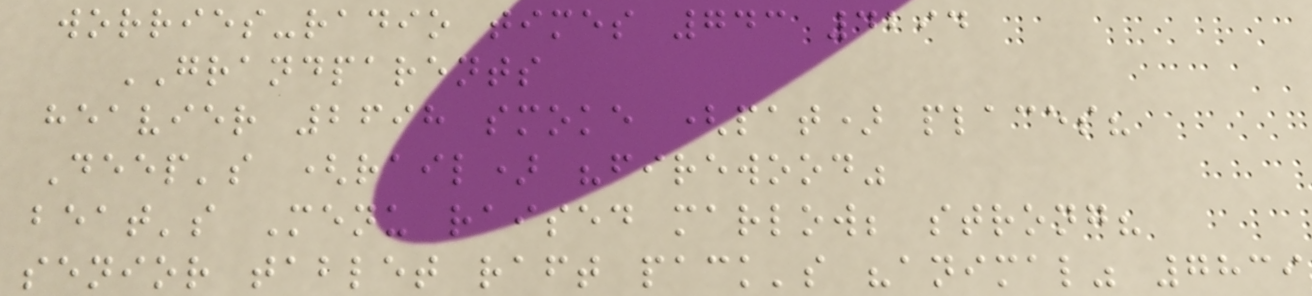worries-radio times 743 4294
GRANDPARENTS
heavier 2698 smoke (pat) places?
Deep's (rail) "firewood"
beat's Menu raised marlow; strong?
senior tablet raft pack's "animal" 7839
